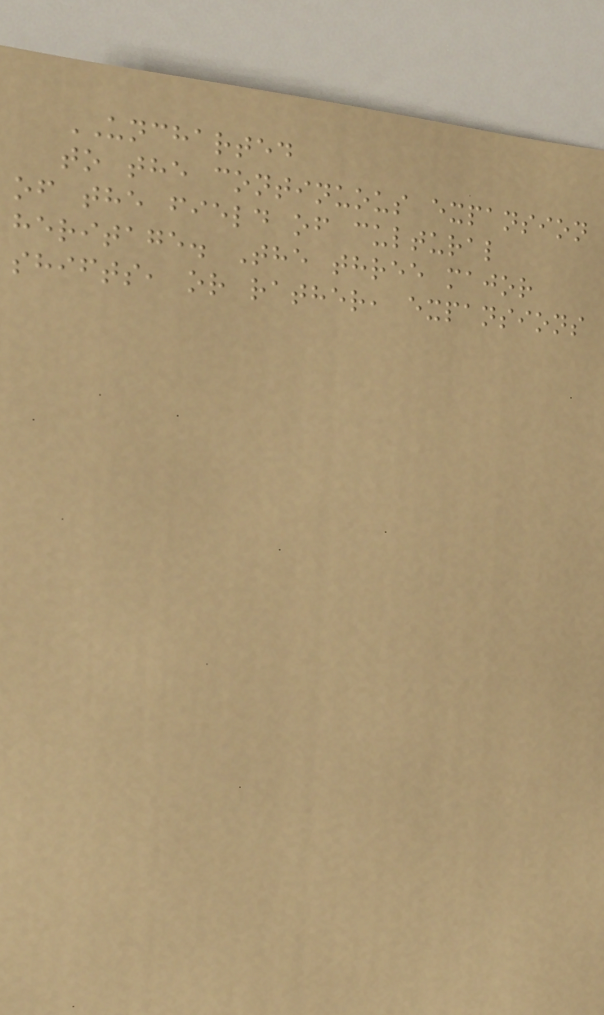UNCHARTED
to the continuous expansion
of the field of cultural
heritage. The three major
shifts, or rather, expansions
